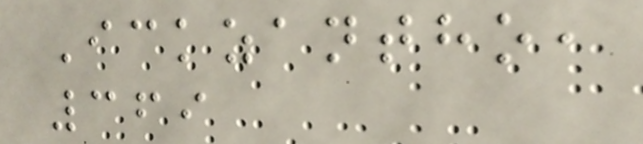Ickzantho,
369
